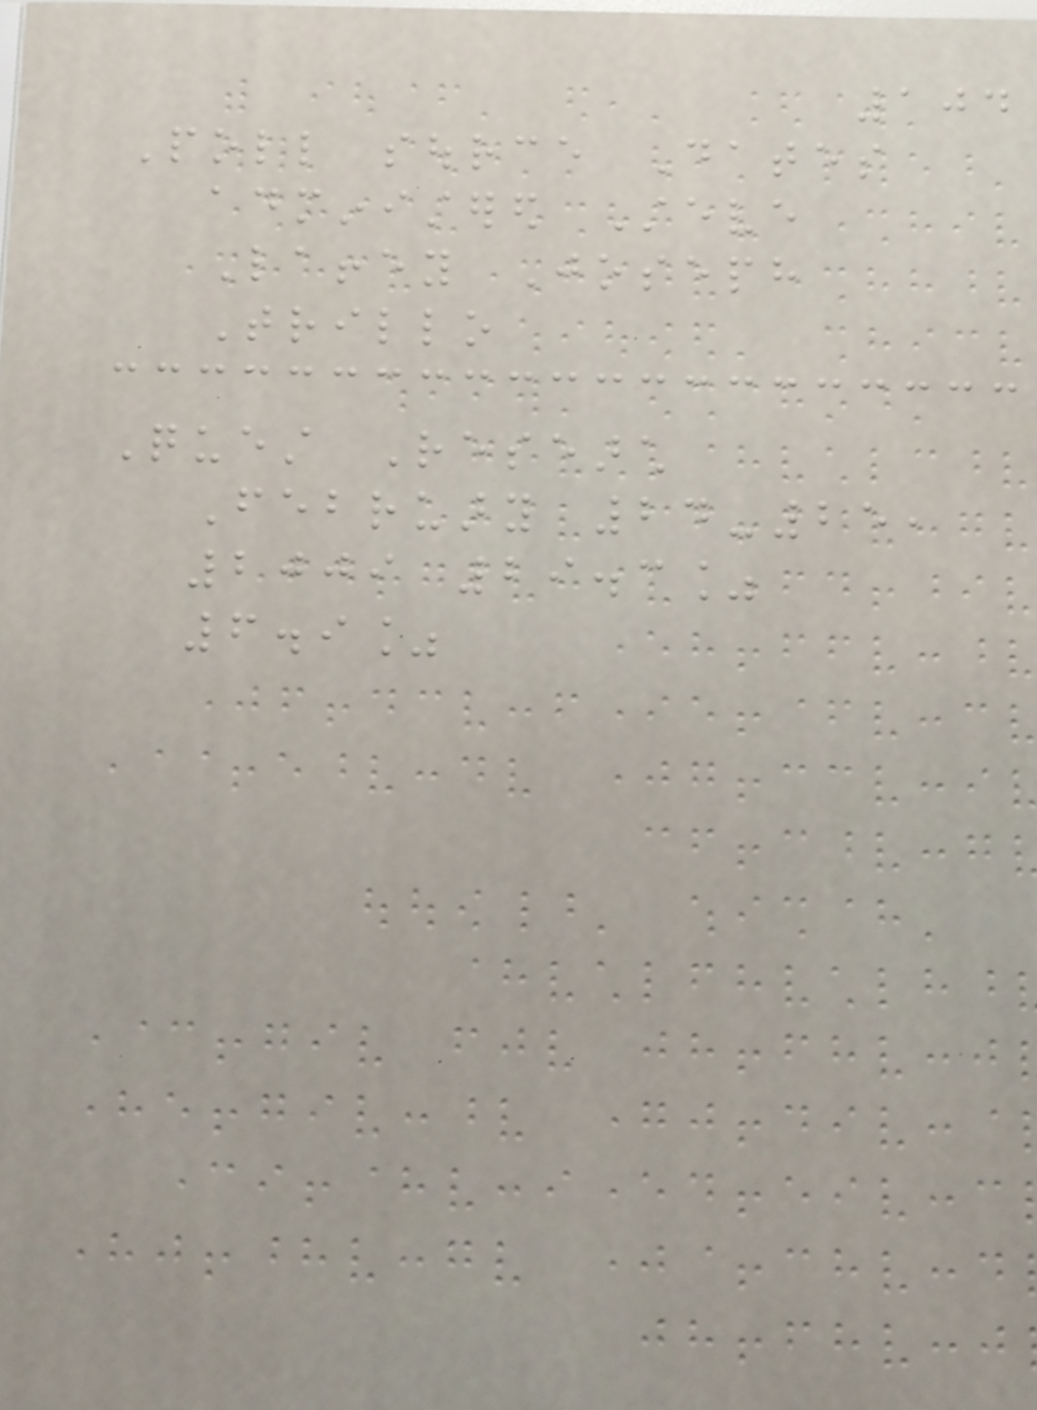104
Poll source Dates
administered Steve
Laffey Joseph
Trillo
Quest Research
February 24-25,
2009 29.3%
6.9%
